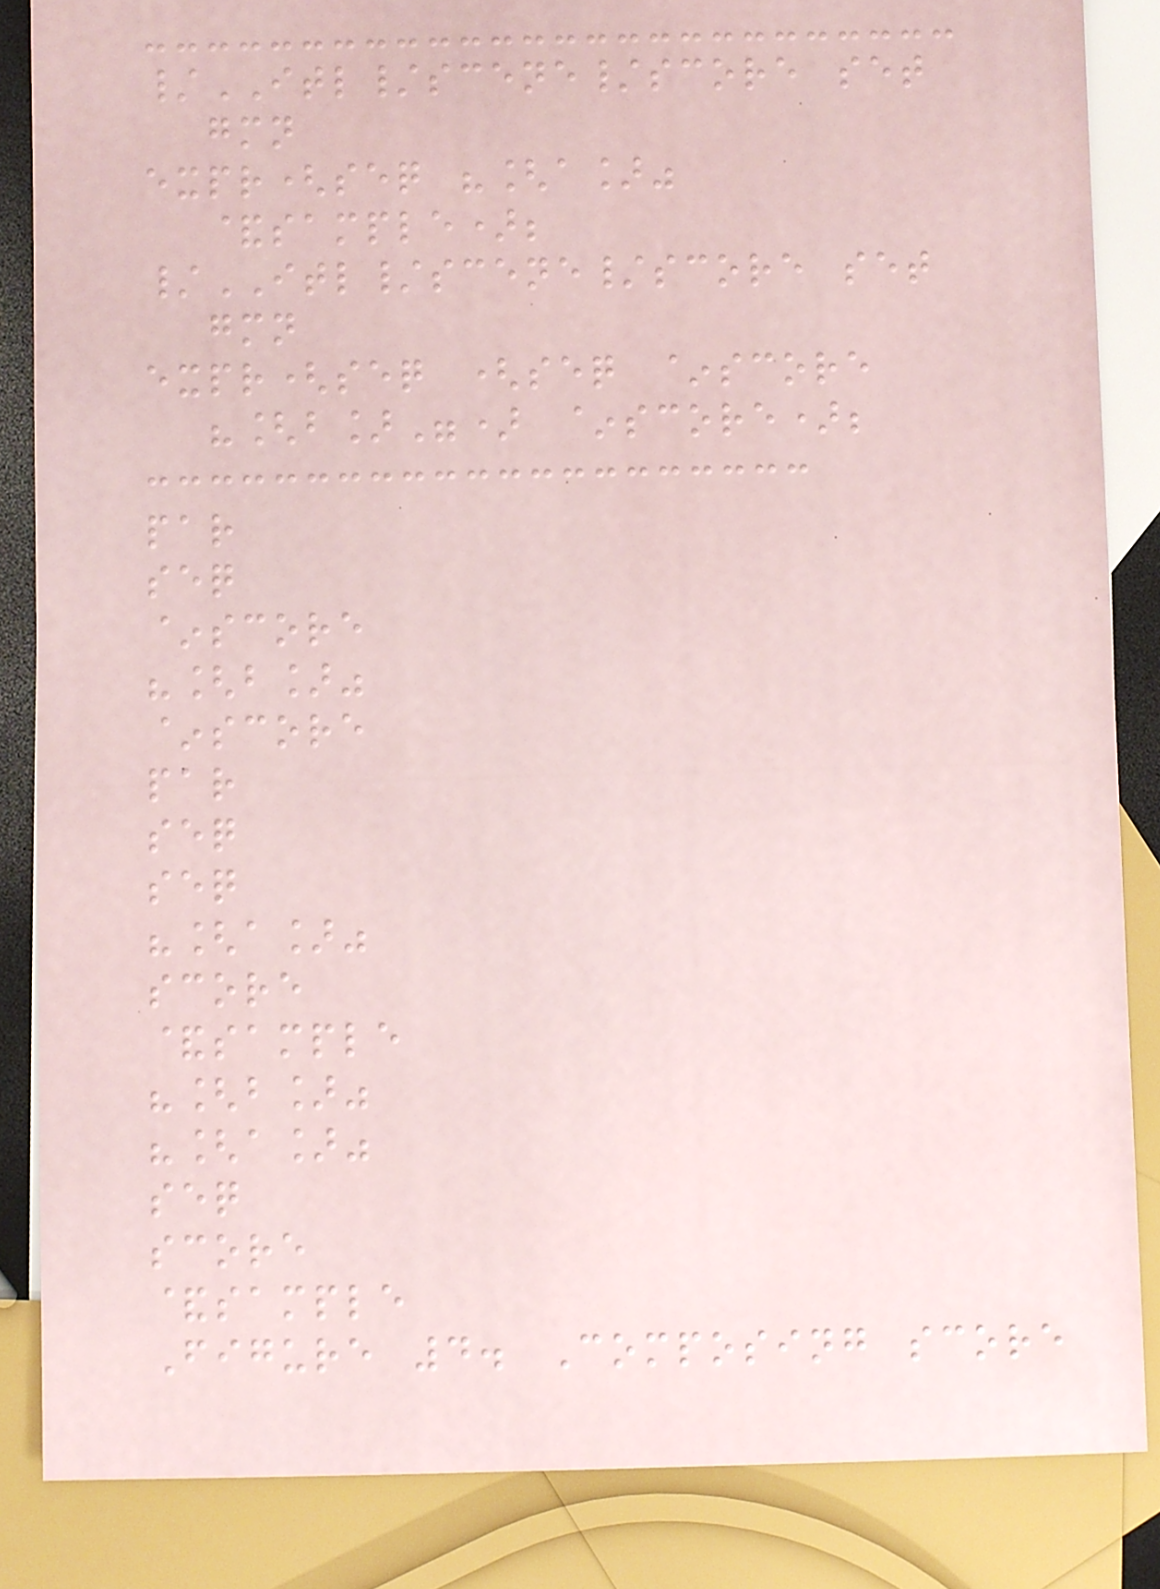/ITL/scene/score set
gmn
expr(seq "[a]"
&sample);
/ITL/scene/score set
gmn
expr(seq (seq ~score
"[b]") ~score);
par
seq
~score
"[b]"
~score
par
seq
seq
"[a]"
score
&sample
"[b]"
"[a]"
seq
score
&sample
Figure 4. Composing score
